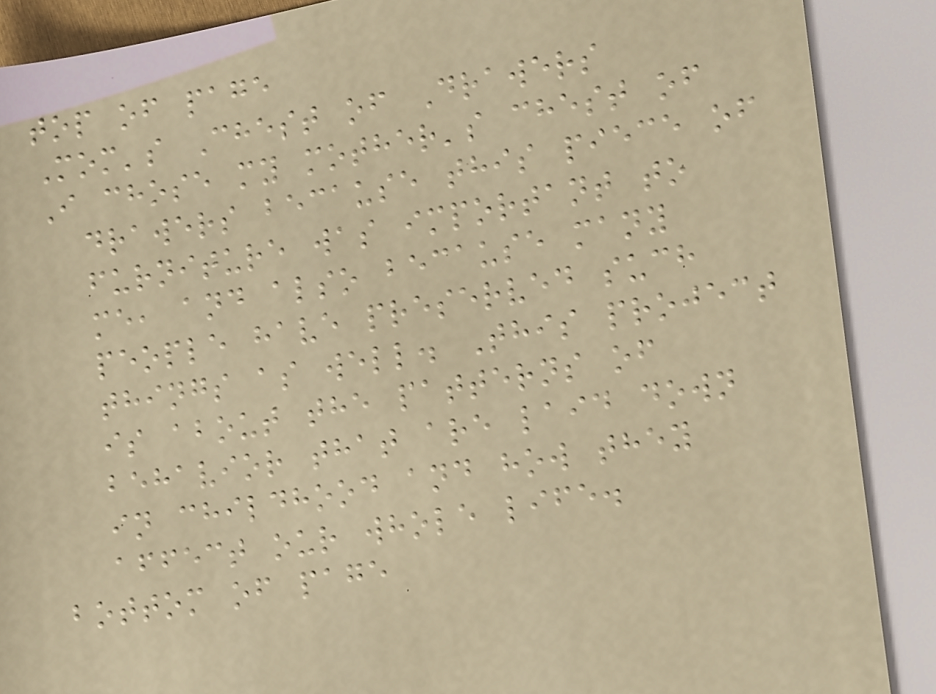top of page
Mom's Chest of Drawers
I chose my mother's chest of
drawers because this piece of
furniture was important to
me, and also because many
people have preserved such
things as well. This project
is about the patterns of
behavior that are laid down
in childhood and how they
affect our whole life.
bottom of page
